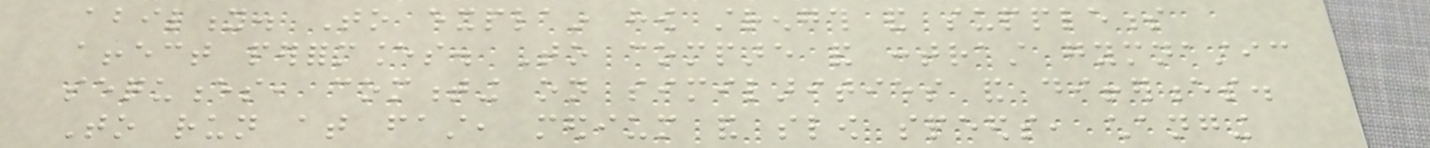ability. To explain how strength and suppleness
affect performances. To compare and contrast gymnastic
sequences, commenting on similarities and differences.
To run at fast, medium and slow speeds, changing
